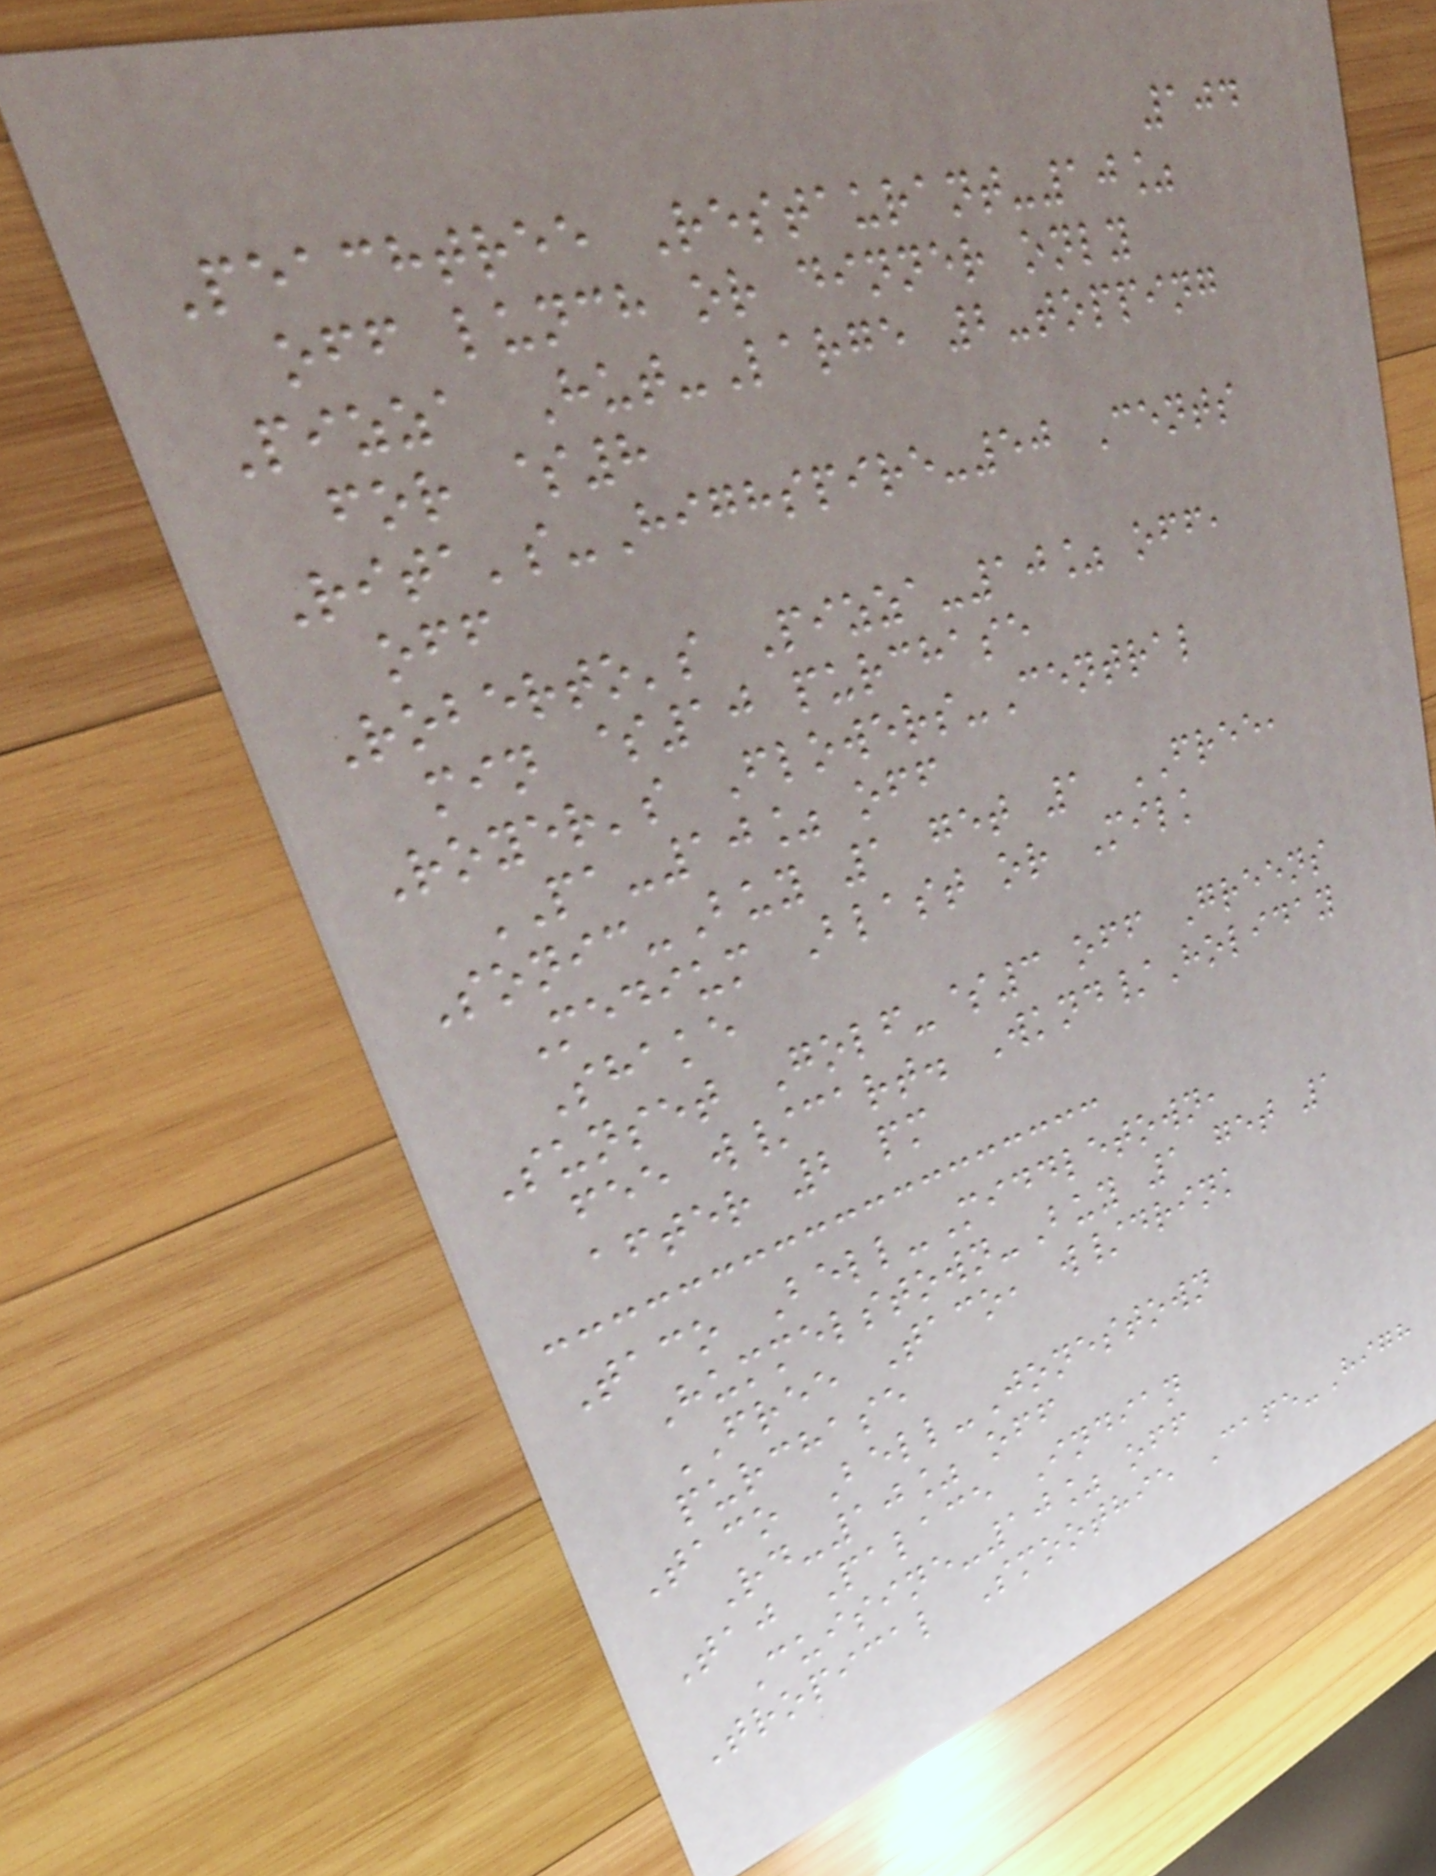104
Peachtree Restaurant-10%
off lunch or dinner only
Pizza Hut-Large 2-topping
for $8
Rita's-Highspire-50 Cents
off
Roberto's Pizza-10% off,
min $10 purchase
Royer's Flowers-Central
PA-10% off
Sonic-Buy 1 get 1 FREE,
Medium Blast or Milk
Shake
Sunset Golf-$3 off Greens
fee w/cart. Wknd/Holiday
after 2 pm
Taco Bell-Middletown,
Hummelstown-Buy 1 get 1
FREE Taco, w/drink
purchase
Taco Bell-Jonestown
Rd-10% off
Taj Palace Indian
Cuisine-10% off
Tropical Smoothie Cafe-High
